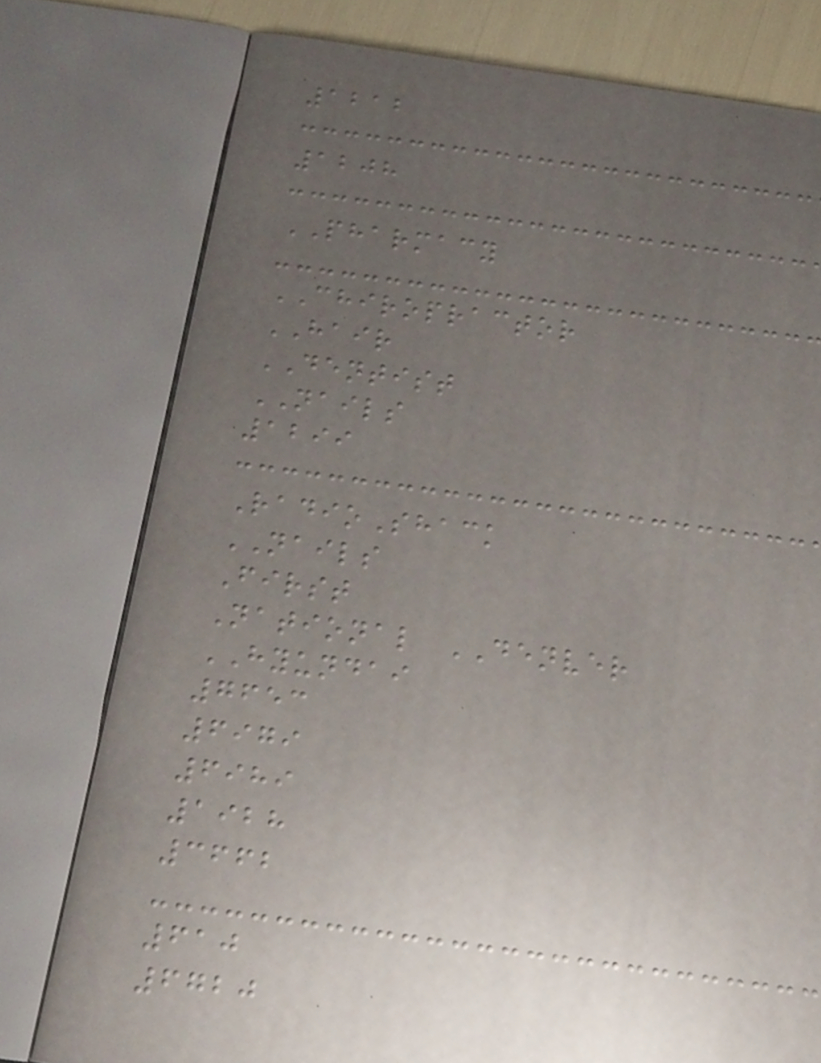1212
1208
PHARMACY
CHIROPRACTOR
HAIR
DENTIST
NAILS
1299
RadioShack
NAILS
First
National DENVER
HYUNDAI
7653
6979
6989
1928
3662
610
6720
